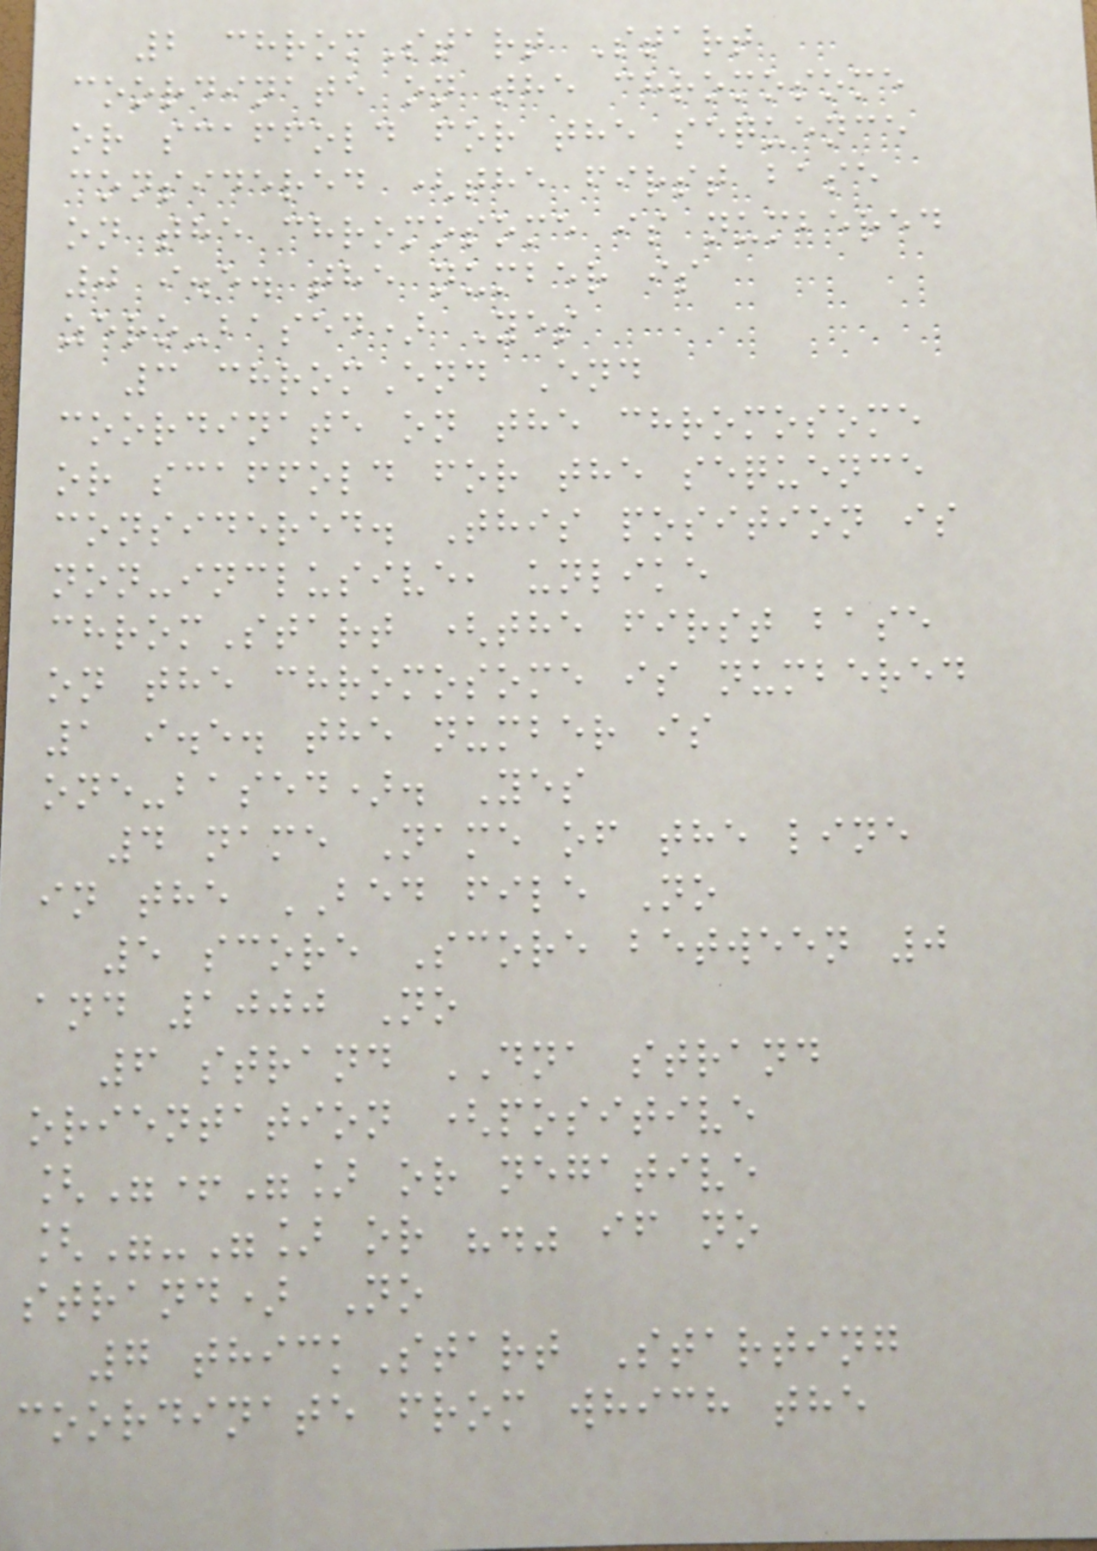2 chromStart Start
coordinate on the chromosome
or scaffold for the sequence
considered (the first base
on the chromosome is numbered
0 i.e. the number is
zero-based) Yes
3 chromEnd End
coordinate on the chromosome
or scaffold for the sequence
considered. This position is
non-inclusive, unlike
chromStart (the first base
on the chromosome is numbered
1 i.e. the number is
one-based). Yes
4 name Name of the line
in the BED file No
5 score Score between 0
and 1000 No
6 strand DNA strand
orientation (positive
["+"] or negative
["-"] or "." if no
strand) No
7 thickStart Starting
coordinate from which the
